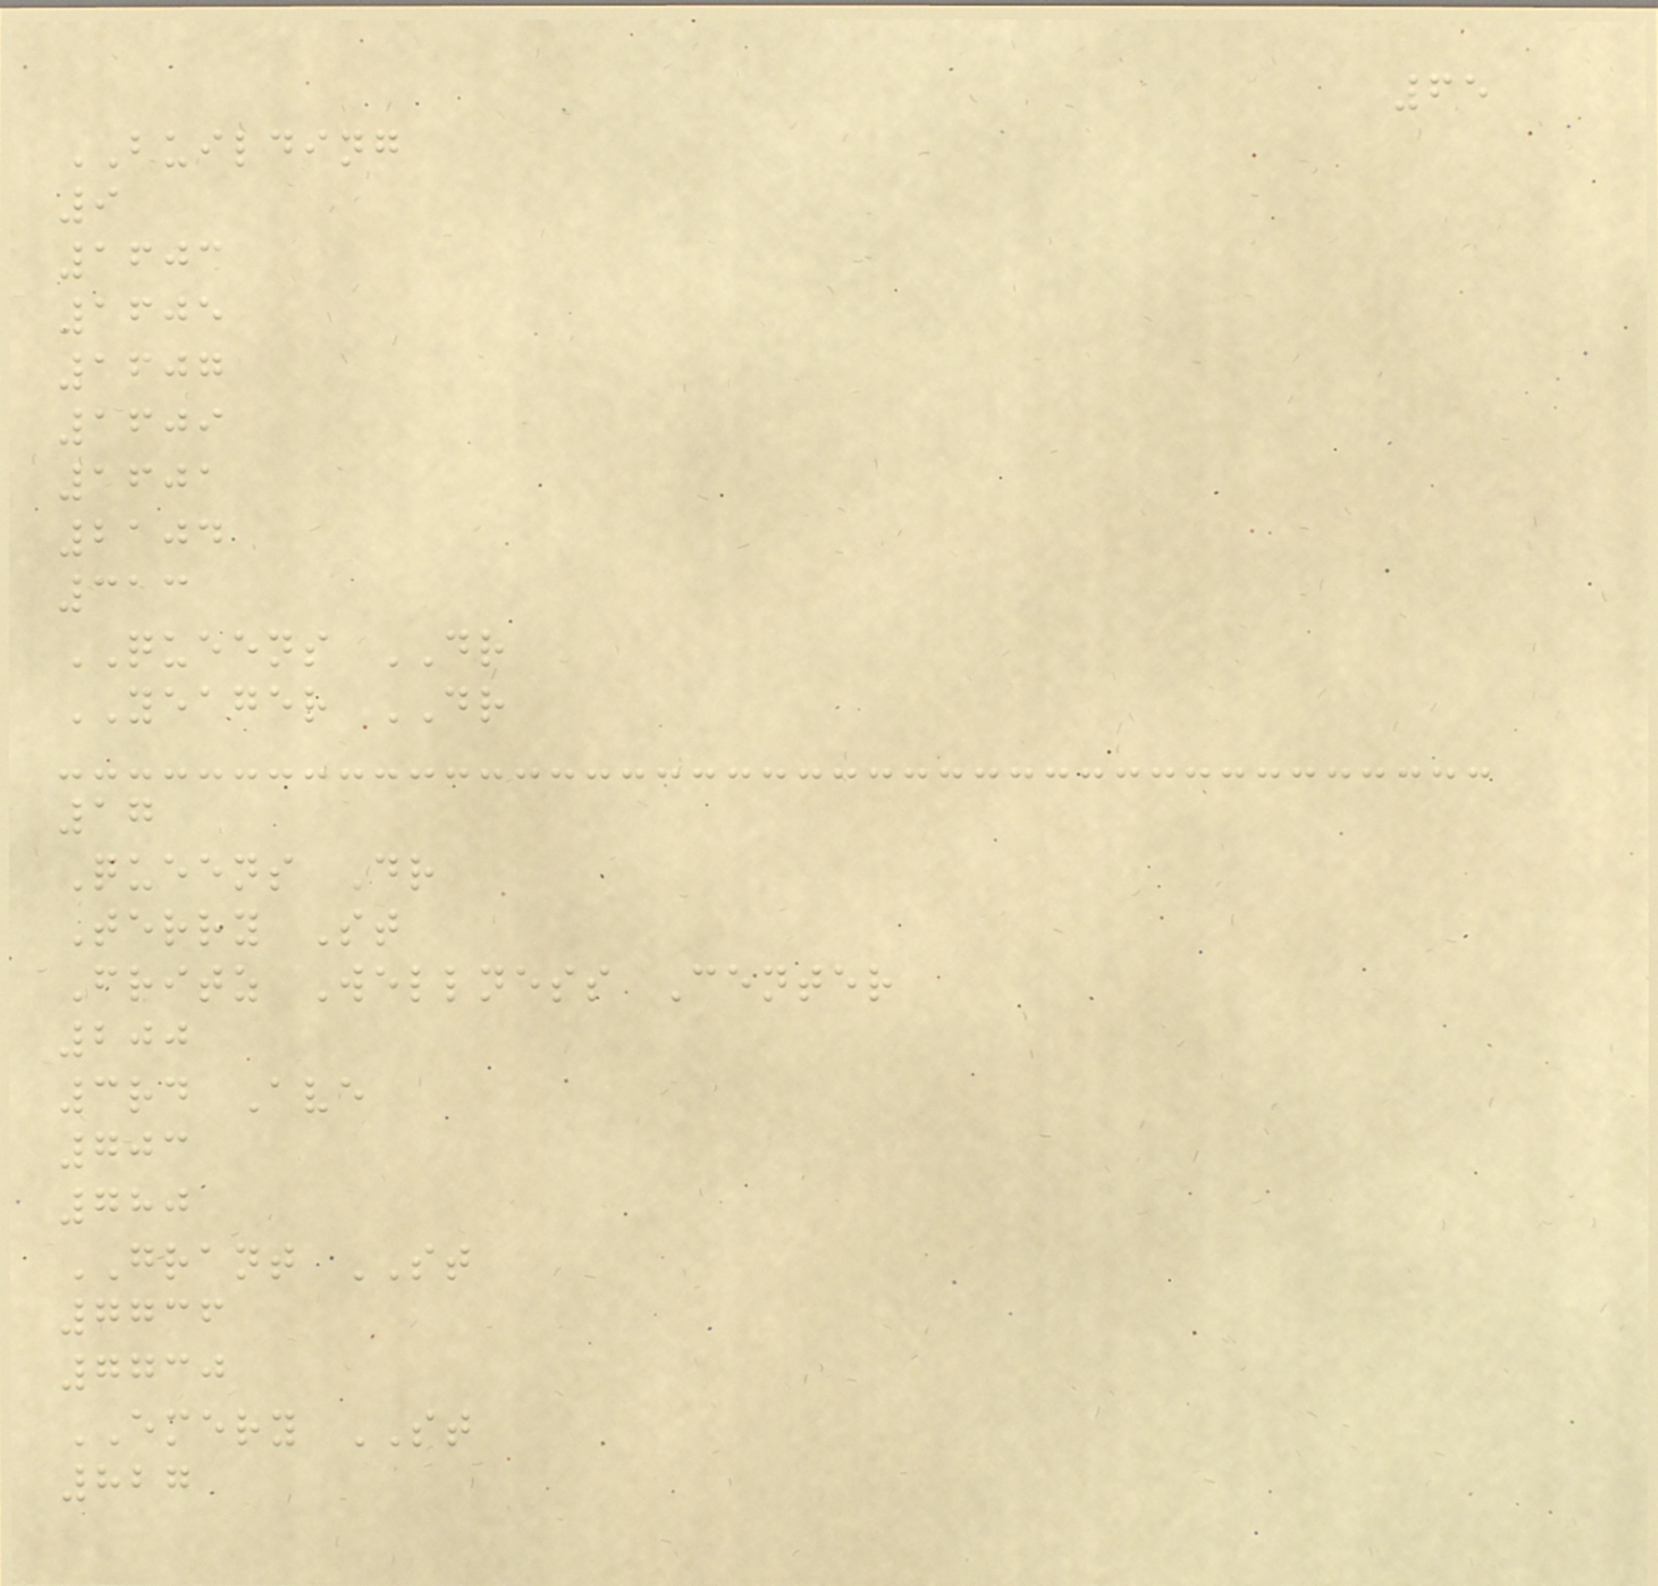65
BUILDING
9
1603
1605
1607
1609
1601
2104
313
QUEENS DR
YEAGER DR
17
Queens Dr
Terry St
Fritz Wellness Center
200
3rd Ave
703
780
GRANT ST
7736
7730
EMERY ST
827
